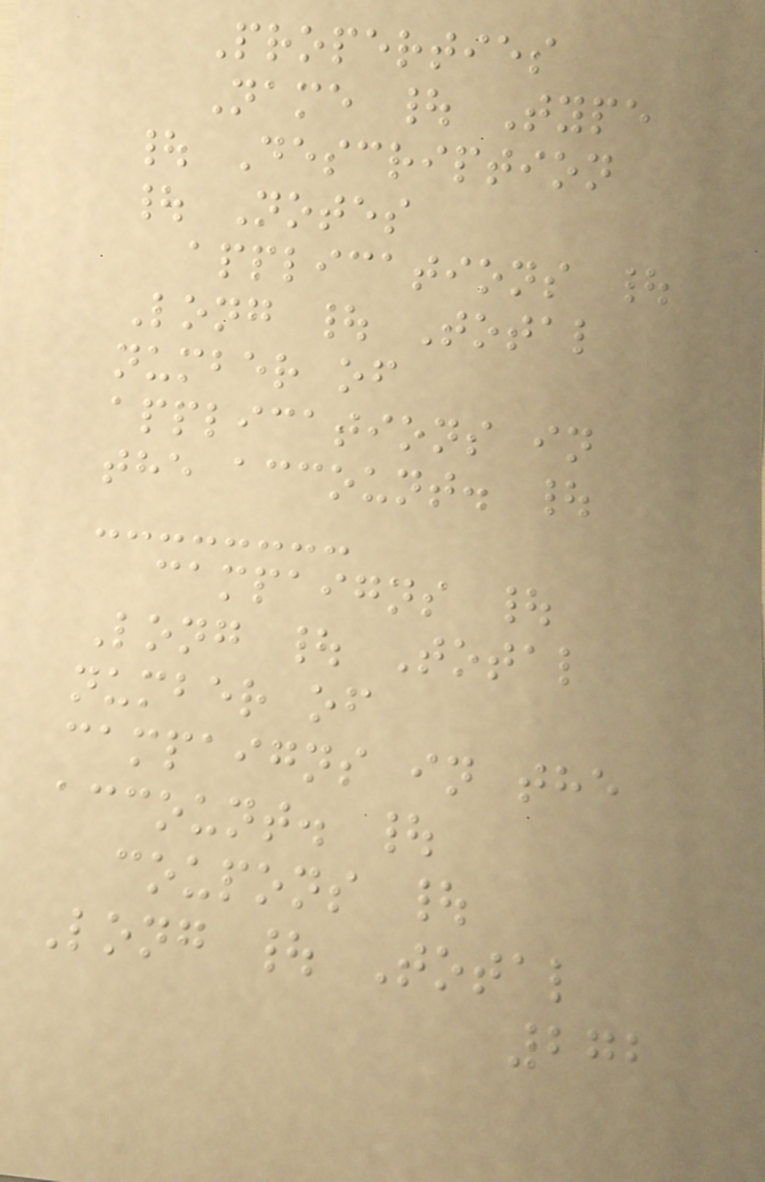Properties
Name | Type
| Description
| Notes
applications |
Long | Total
number of
applications in
the account. |
campaigns |
Long | Total
number of
campaigns in the
account. |
coupons |
Long | Total
272
